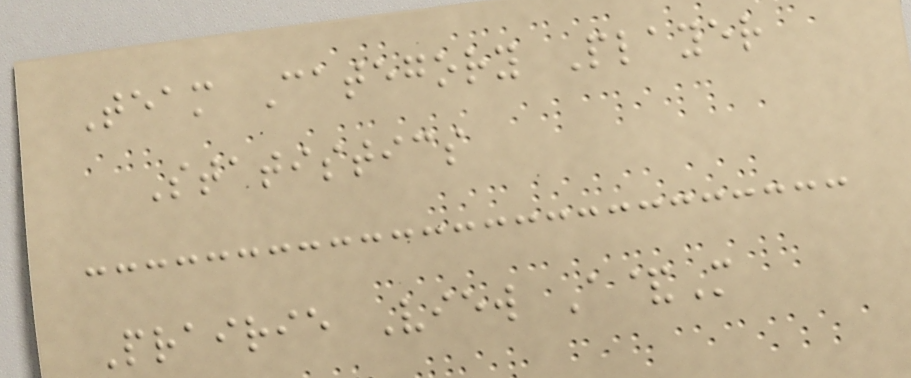Team Category Player
Statistics
Prairie View A&M
